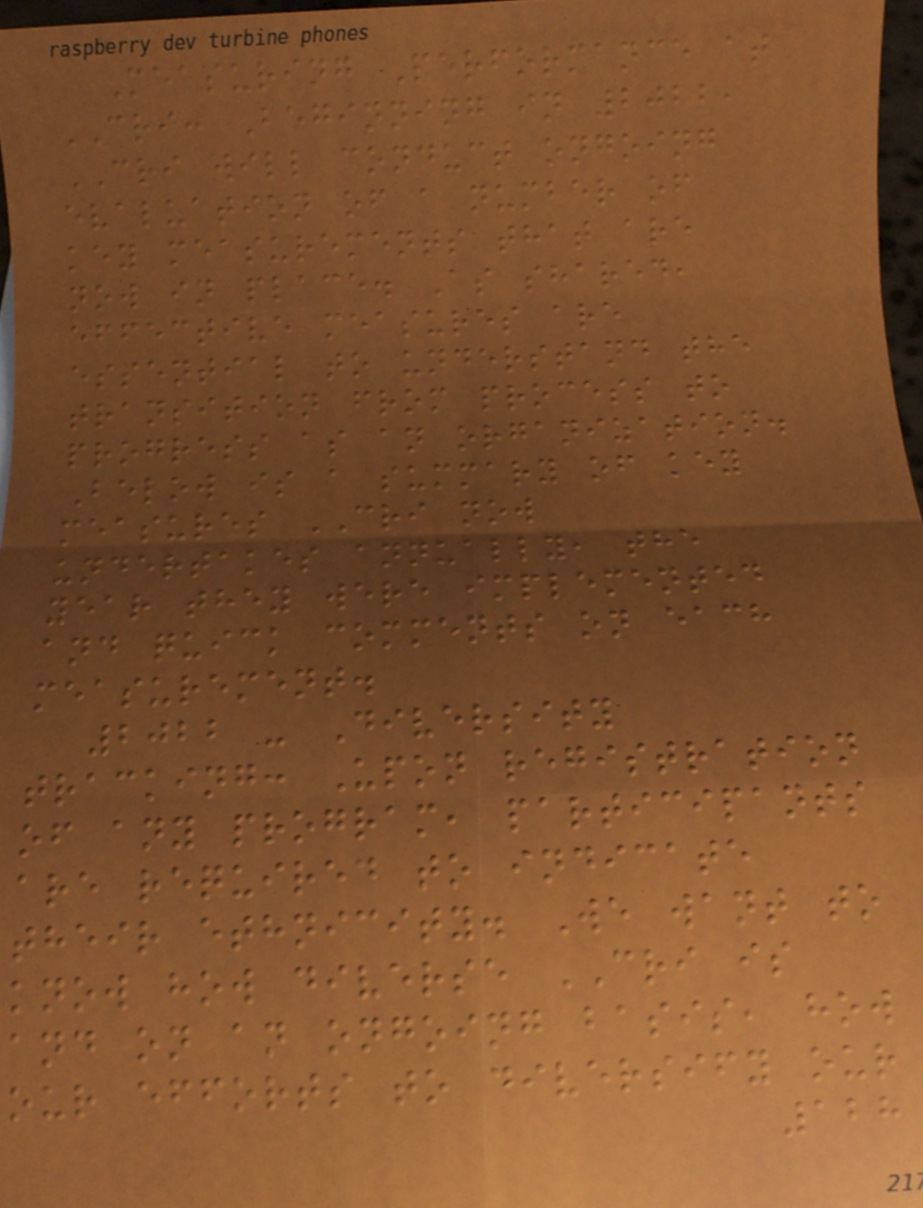Measuring Performance at
CRI: Beginning in 2022,
CRI will conduct ongoing
evaluation of a number of
key measurements that are
now in place. As shared,
effective measures are
essential to understand the
transition from process to
progress as an organization.
Below is a summary of key
measures CRI now
undertakes annually, the
year they were implemented
and quick comments on each
measurement.
2022 - Diversity
tracking: Upon registration
of any program, participants
are required to indicate
their ethnicity. We want to
know how diverse CRI is
and on an ongoing basis, how
our efforts to diversify our
128
